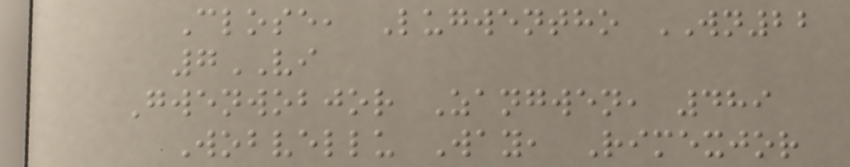Close, Lugwentho WN22
7VI
Gwenwobjor Zangwen, 489
Wobvellu Way, Rimexjor
